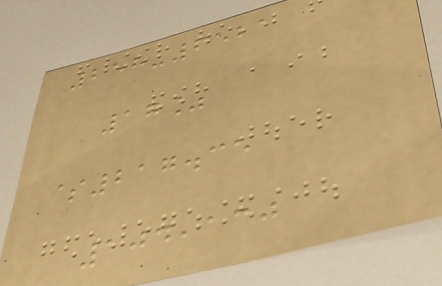258-6521
17%
$217.35
104,130
